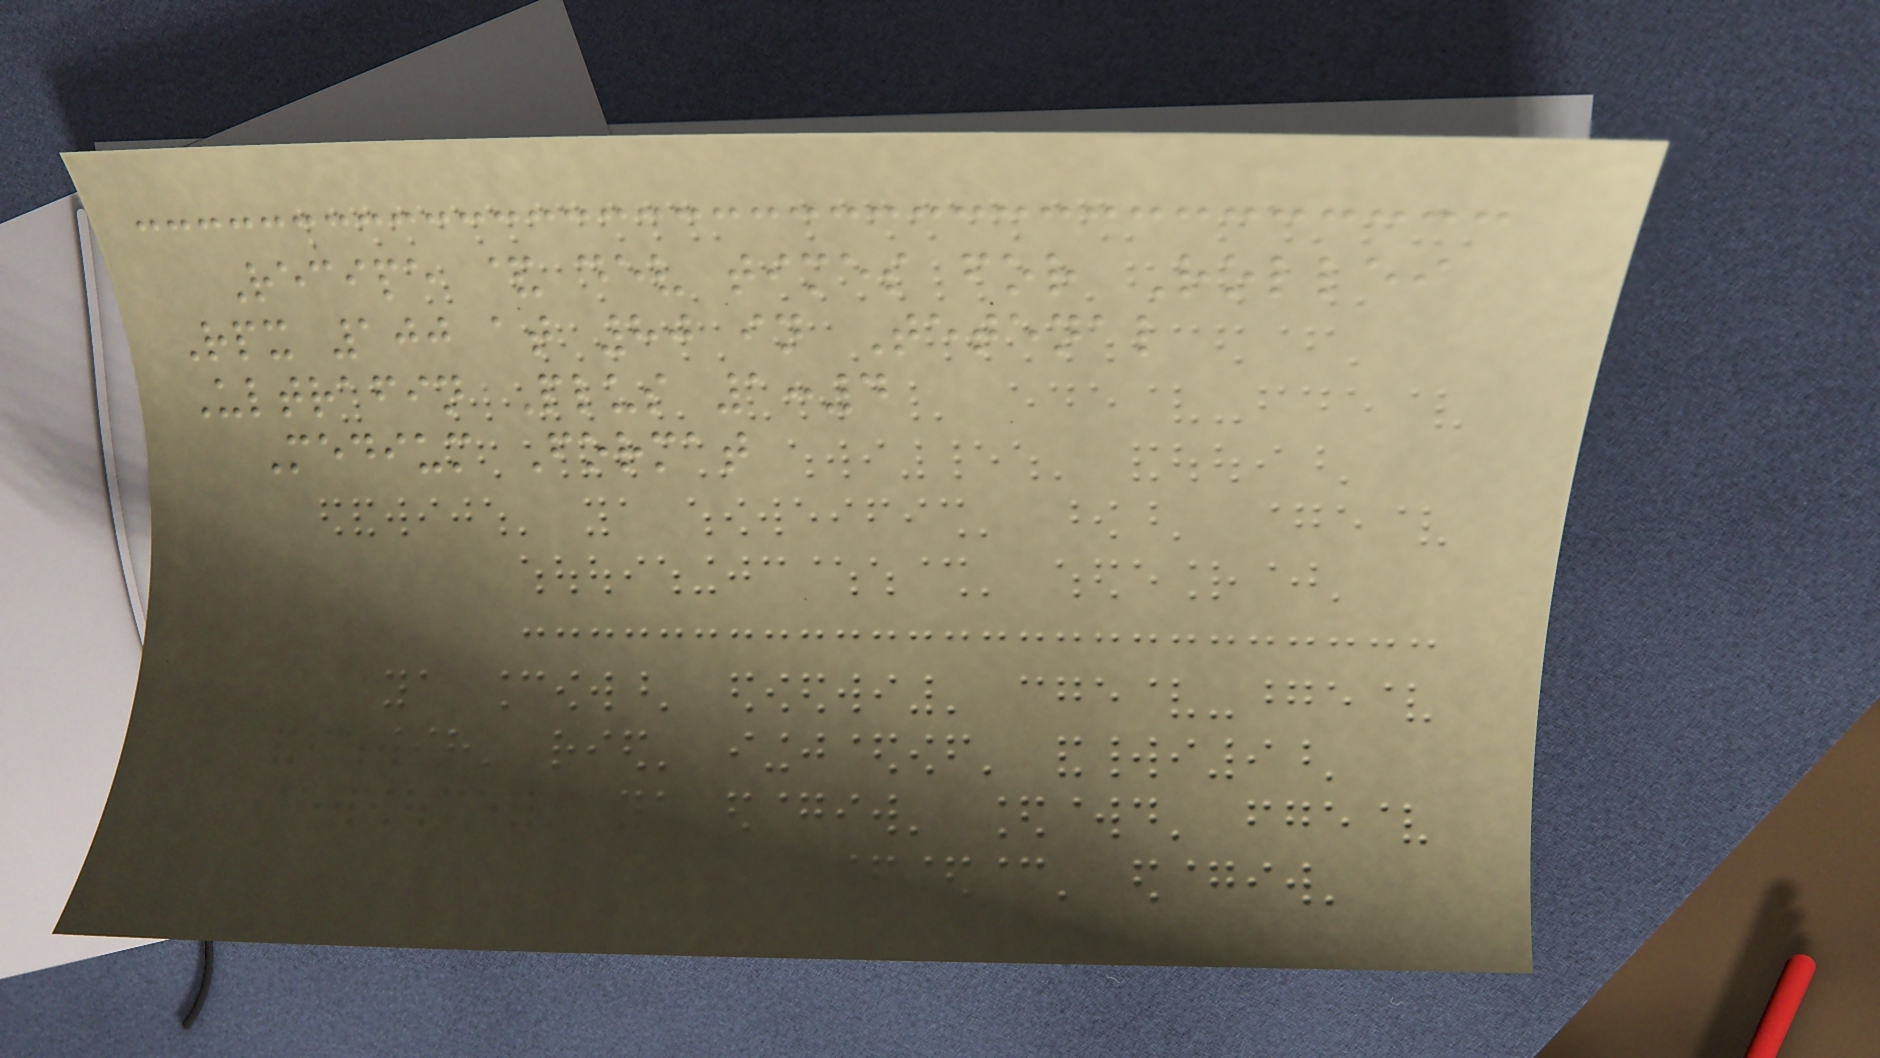Recipe & dev times for Rollei
Rpx 100 at 80 in Tetenal
Ultrafin Plus 1:4
Medium Format
